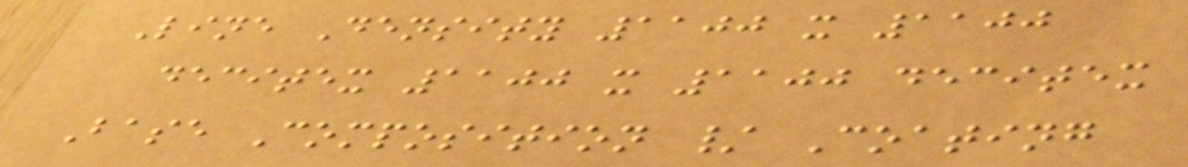Line Density 1100 x 1100
decitex 1100 x 1100 decitex
Base Composition / Coating
